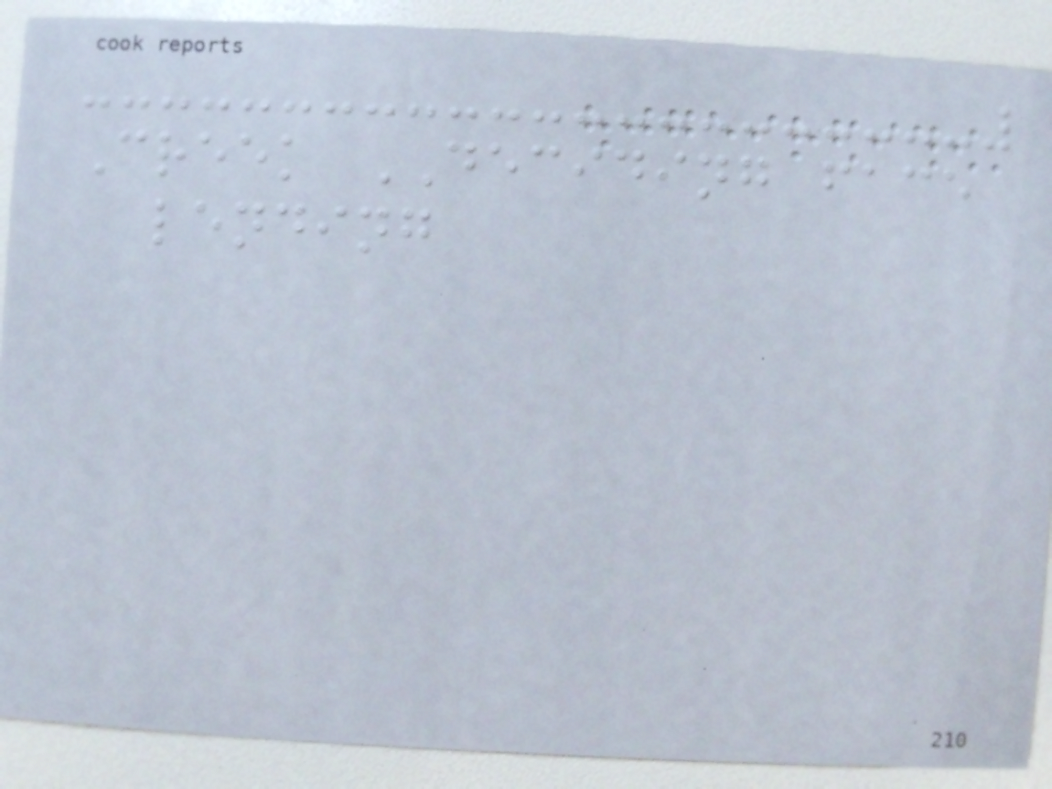Creek DECIDING face
lending
